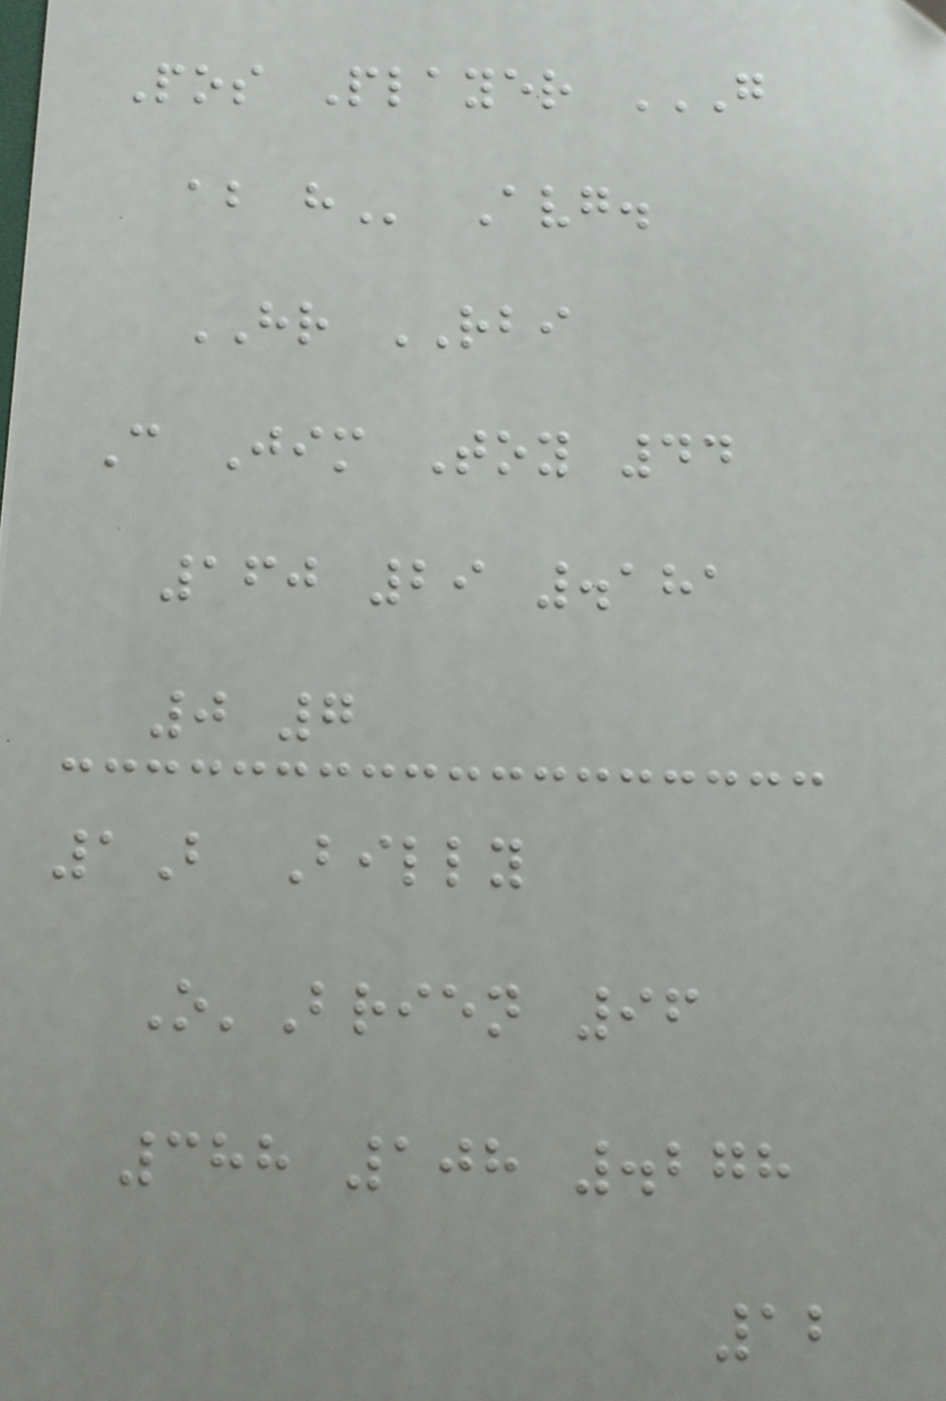Pos Player G
AB H Avg.
HR RBI
C Jim Toy 44
160 29 .181
0 7
1B Billy
O'Brien 96
388 108 .278
12
